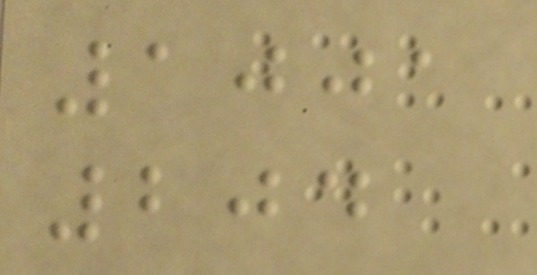1001
204
